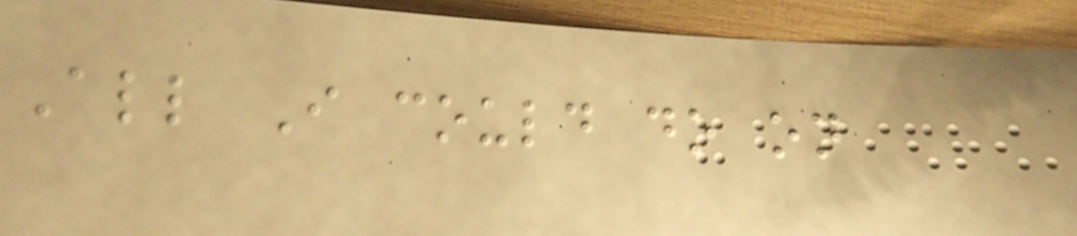All I could do on
